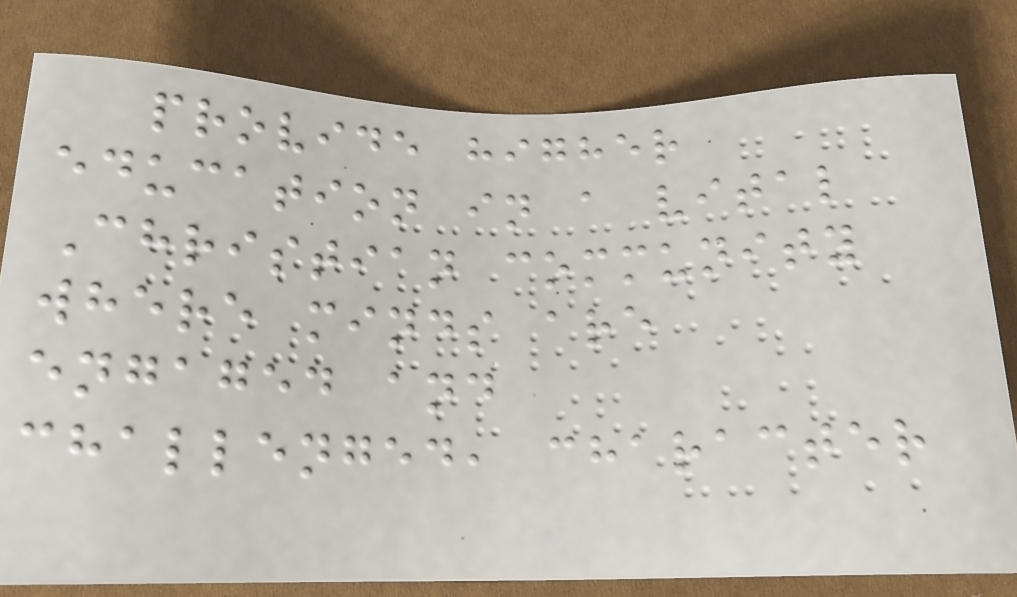provide higher
education in a vital
Christian community
where minds are
engaged and
challenged, character
